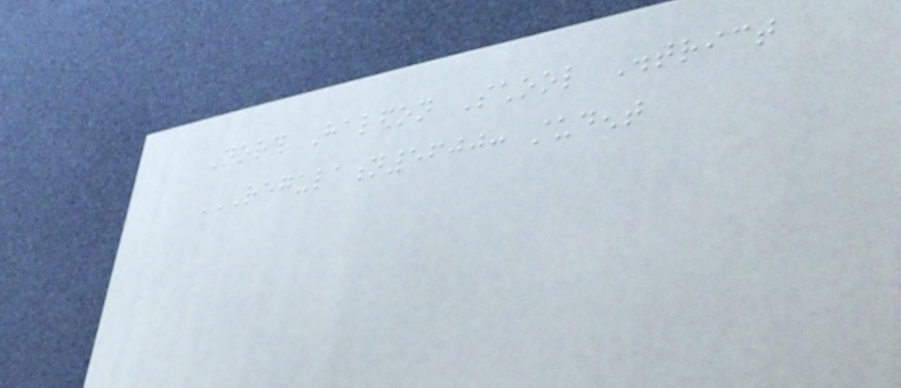North Haledon School District
REGULATION5600: STUDENT
